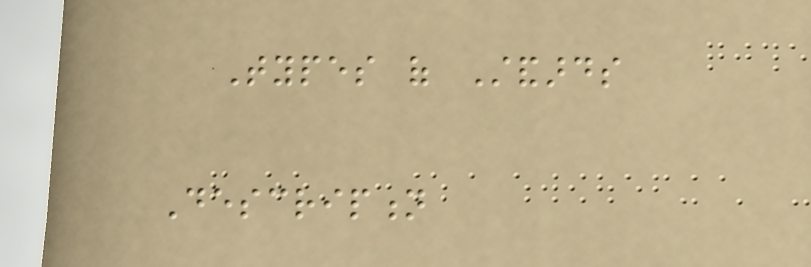Types of Standards
Description
